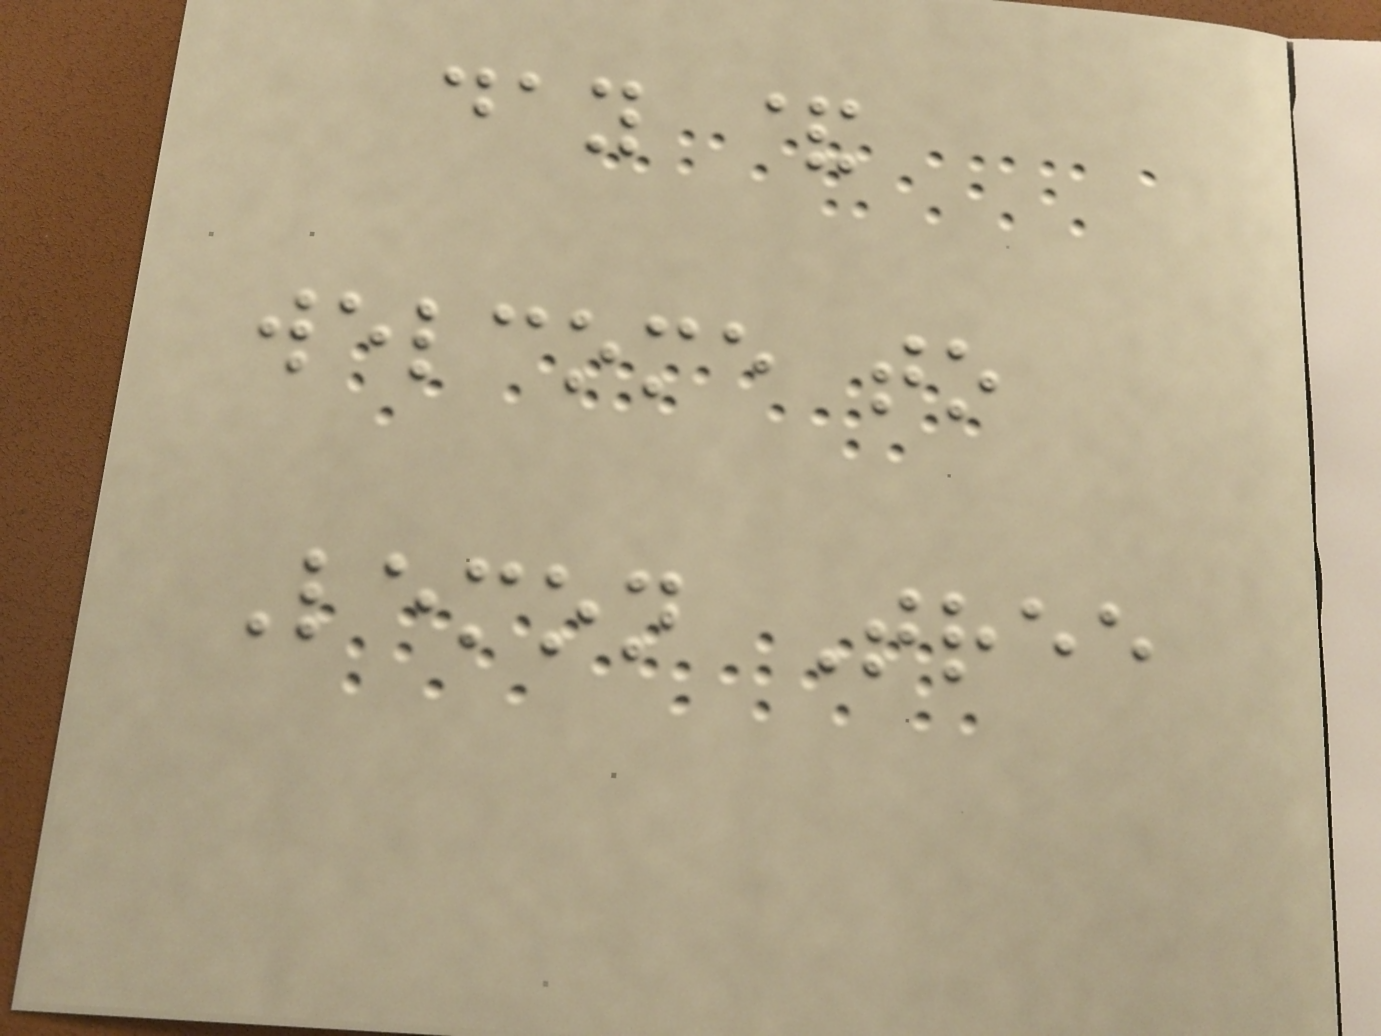day &
welcome to
Lemon Tree
